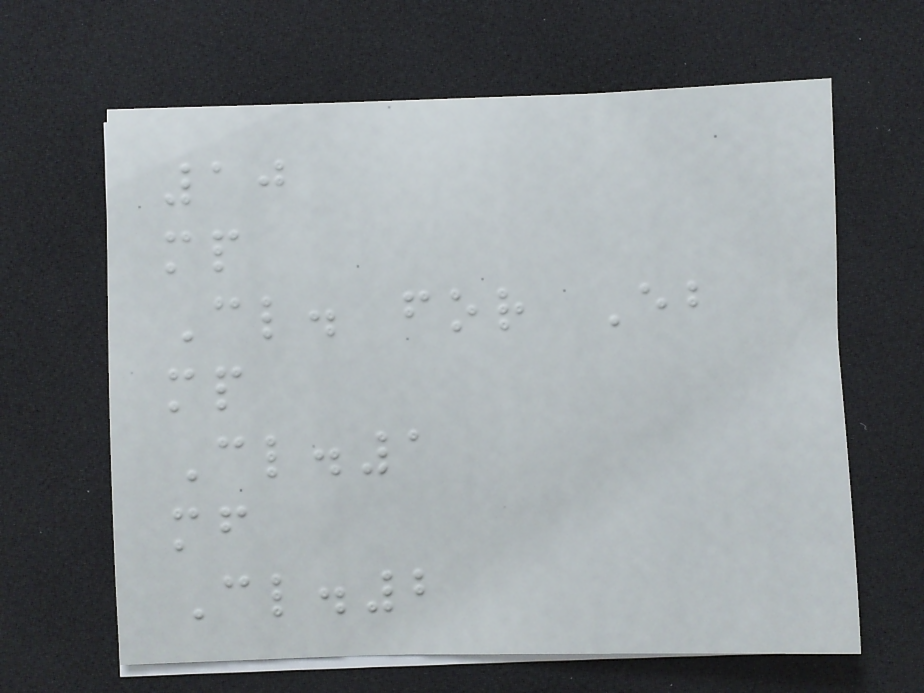10
mp
Cl. for Eb
mp
Cl.1
mf
Cl.2
